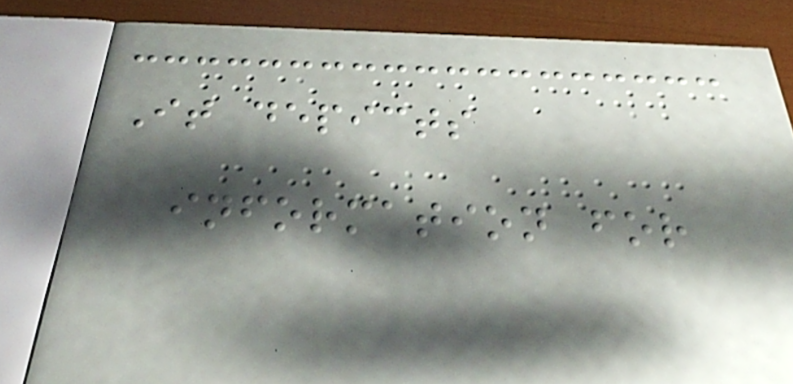It depicts
information for
